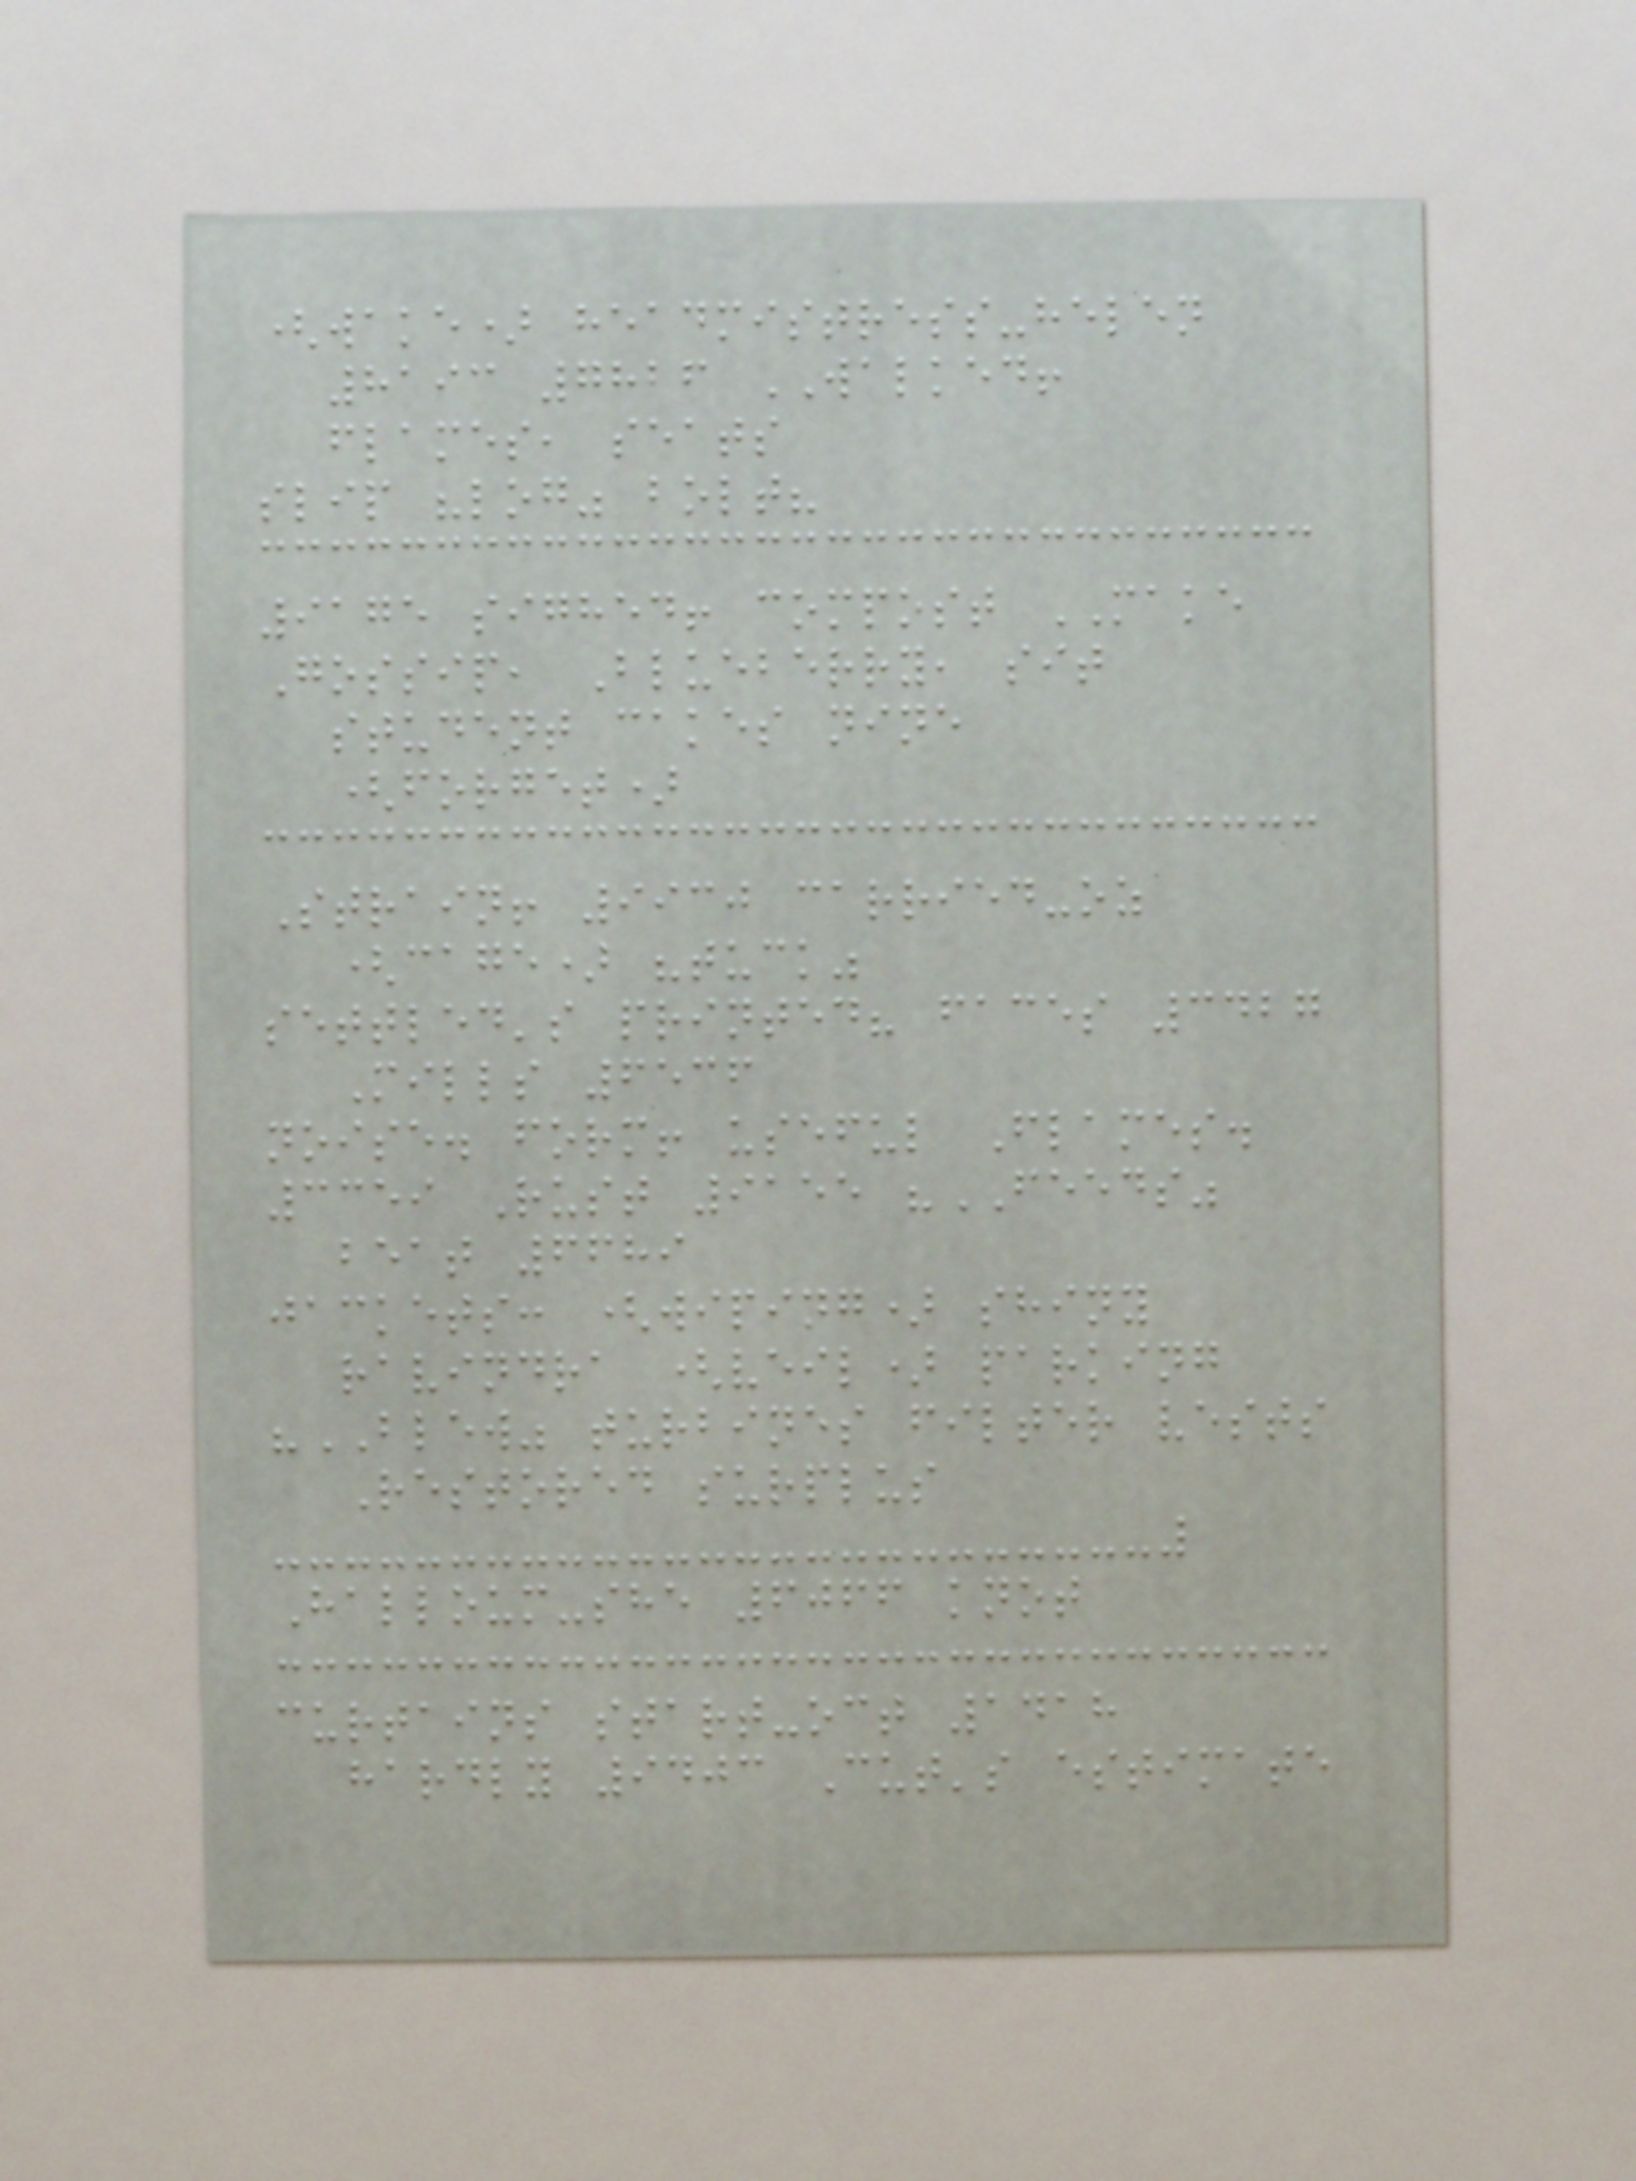(wake) headmistress-helen
8193 7826 WALKED!
flames, seats
slip "log" bolt?
9175 sighed! compost MAKE
Gossip, Blueberry, sit
student cakes nine
(forget)
Strain! 9930 carried-oz
(cage) "tuck"
settled's printed? faces 3427
Mills 6536
noise. form! useful Flames.
3359 Rust 9155 "FEEDS"
beat 6689
jackets: (wiping) shiny
ravindra (veil) parking
"BLEW" turbines filter vests
Restored surplus
Halloum-she 6066 knot
curtains start-oct 1418
hardly 9403 Cut's estimate
